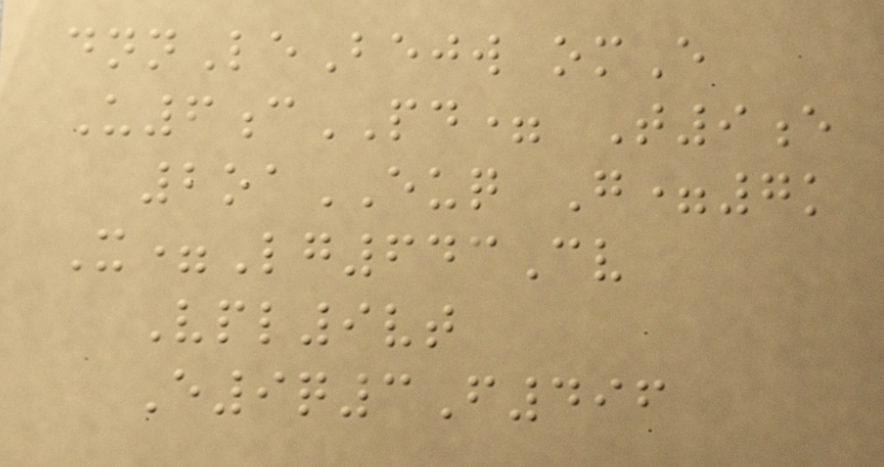dnnLeBejw omE
U6cPD= T9e
2oaEUQ G=7k
X=Lg643Cv
Vpl9vt
E9q3F496
